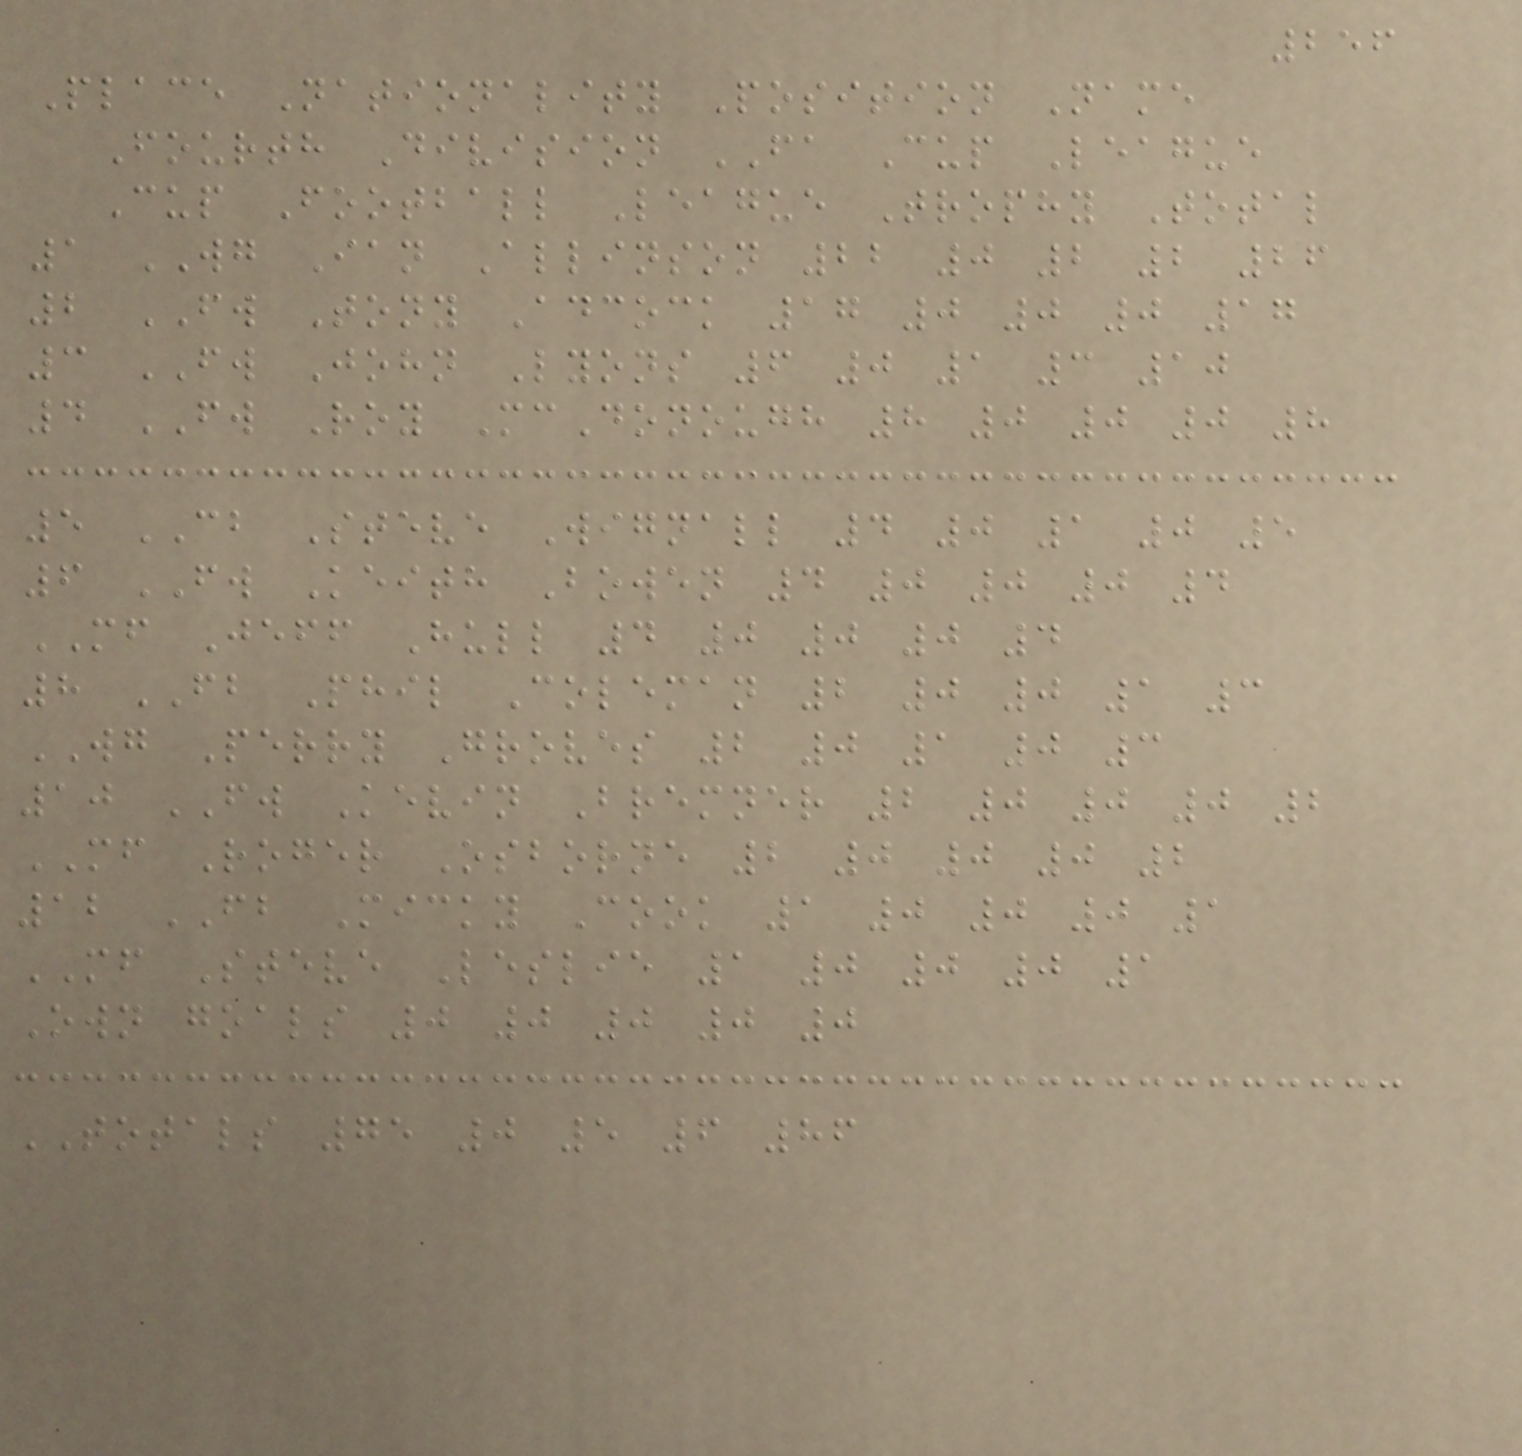256
Place Nationality Position Name
Fourth Division FA Cup League
Cup Football League Trophy Total
1 WG Ian Allinson 22 0 2 2 26
2 FW Tony Adcock 17 0 0 0 17
3 FW John Lyons 6 0 1 3 10
4 FW Roy McDonough 8 0 0 0 8
5 CB Steve Wignall 4 0 1 0 5
6 FW Keith Bowen 4 0 0 0 4
MF Jeff Hull 4 0 0 0 4
8 FB Phil Coleman 2 0 0 1 3
WG Perry Groves 2 0 1 0 3
10 FW Kevin Bremner 2 0 0 0 2
MF Roger Osborne 2 0 0 0 2
12 FB Micky Cook 1 0 0 0 1
MF Steve Leslie 1 0 0 0 1
Own goals 0 0 0 0 0
TOTALS 75 0 5 6 86
